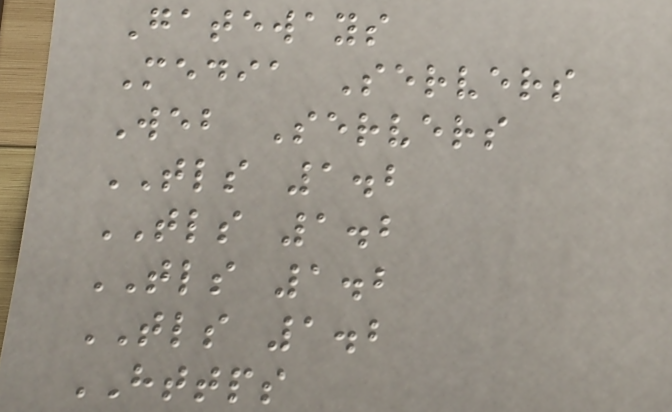Gateways
Media Servers
Web Servers
TLS 1.2
TLS 1.2
TLS 1.2
TLS 1.2
HTTPS
